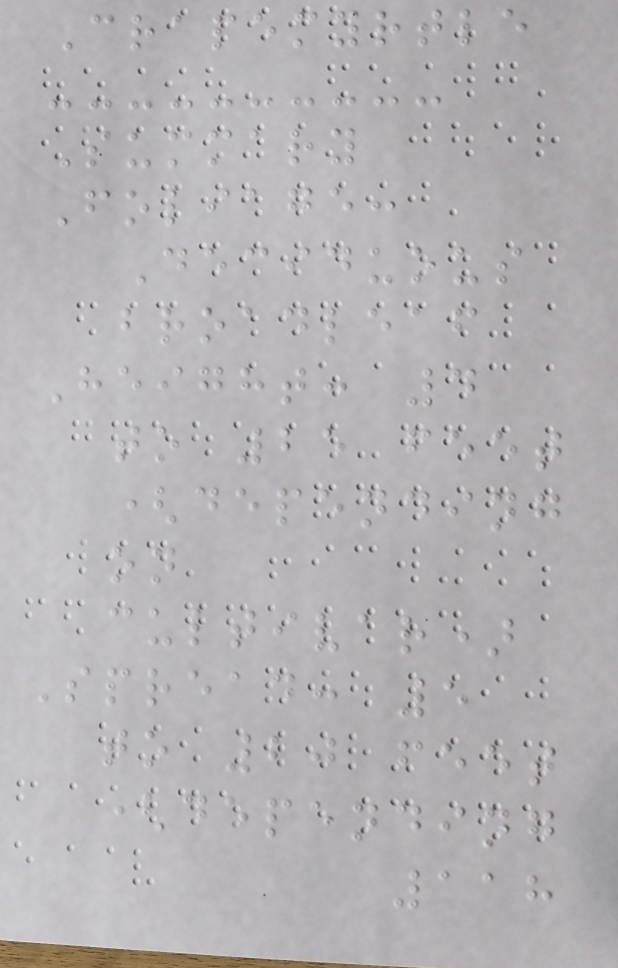Crapemyrtle
Summary
Foliage:
Deciduous
broadleaf
Height: 4
to 25 feet
(depending
on
cultivar)
Spread: 5
to 20 feet
(depending
118
